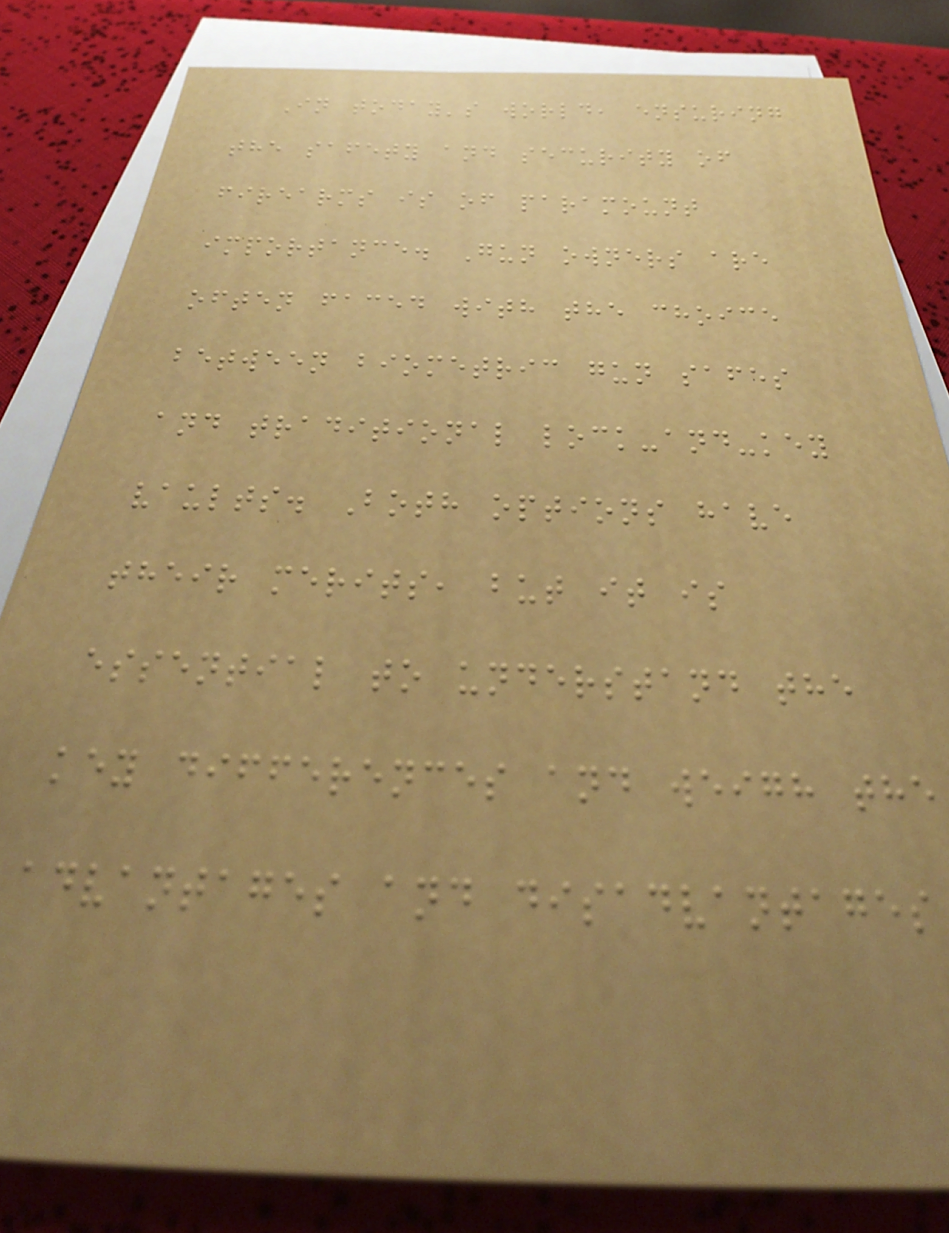In today's world, ensuring
the safety and security of
firearms is of paramount
importance. Gun owners are
often faced with the choice
between biometric gun safes
and traditional lock-and-key
vaults. Both options have
their merits, but it is
essential to understand the
key differences and weigh the
advantages and disadvantages
